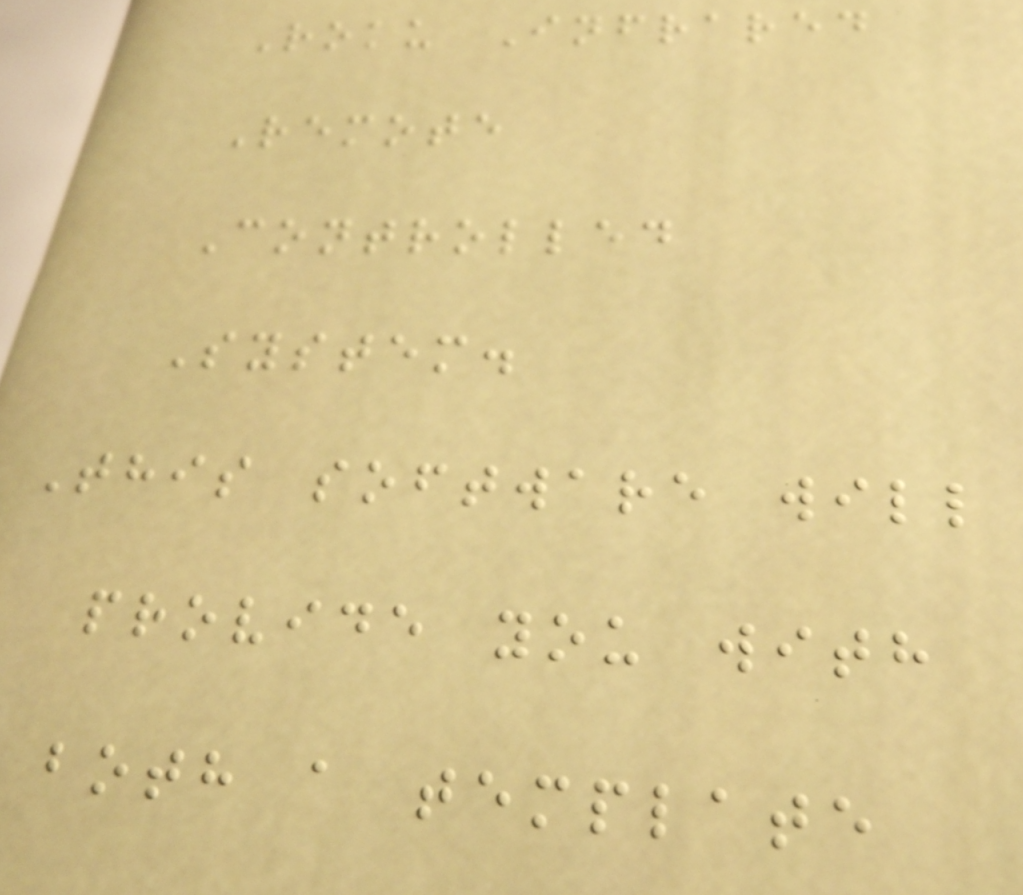Roku Infrared
Remote
Controlled
System.
This software will
provide you with
both a template
